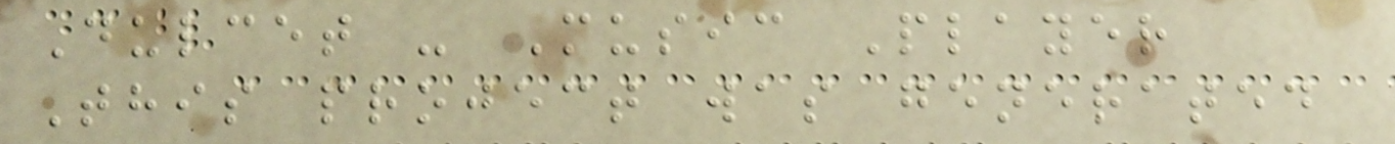Dulcet - Music Player
This project was generated
